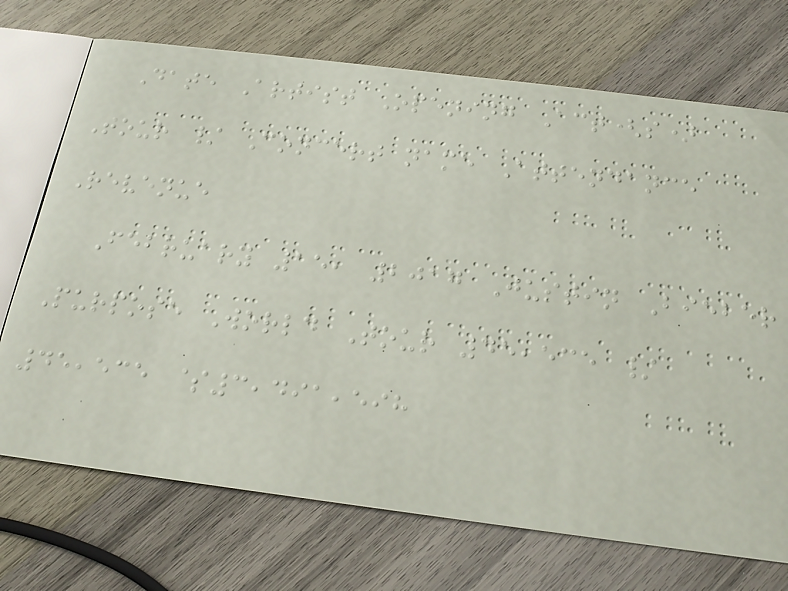Date Artist Opening Act(s)
Tour / Concert name Attendance
Revenue
February 15, 2017 Justin Bieber
Purpose World Tour 45,535 /
45,535 $3,491,598
